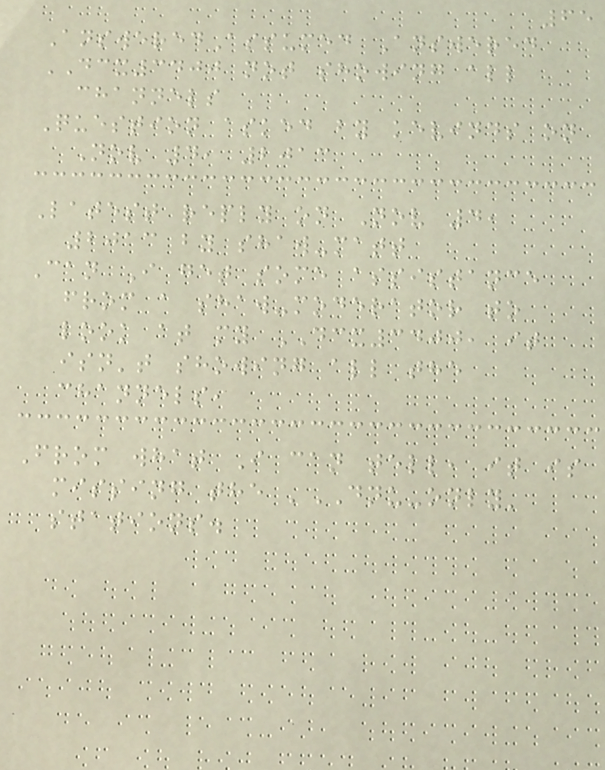65
AnsweredAssumed Answered
DCX3400 not showing all
channels
Question asked by kevinds on
Nov 4, 2013
Latest reply on Nov 4,
2013 by shaw-matt
Can I get some assistance
from a shaw-moderator to
look at my DCX3400, it
isn't showing all the
channels,
From what I can tell, it is
missing the 'DNU-only'
stations.
